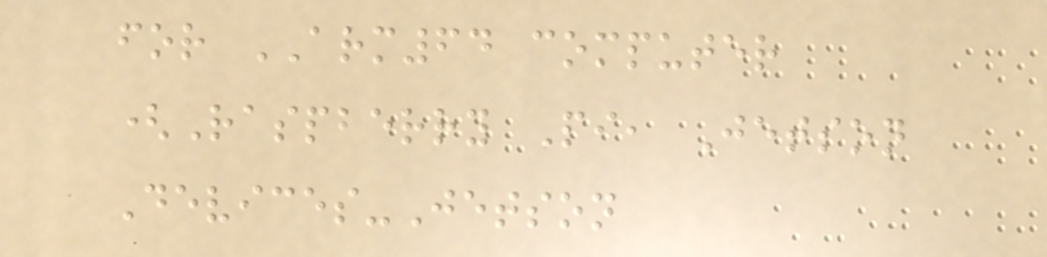for ARM64 computer
(Raspberry Pi, Jetson
Devices-Jetson
